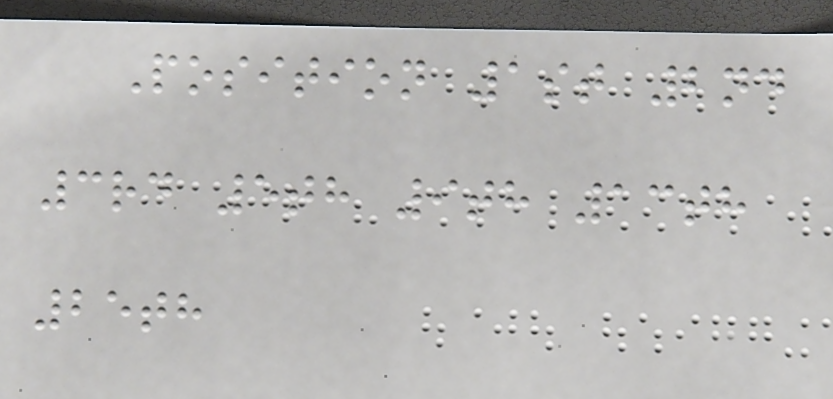Position 1st 2nd
3rd 5th 9th 13th
25th
